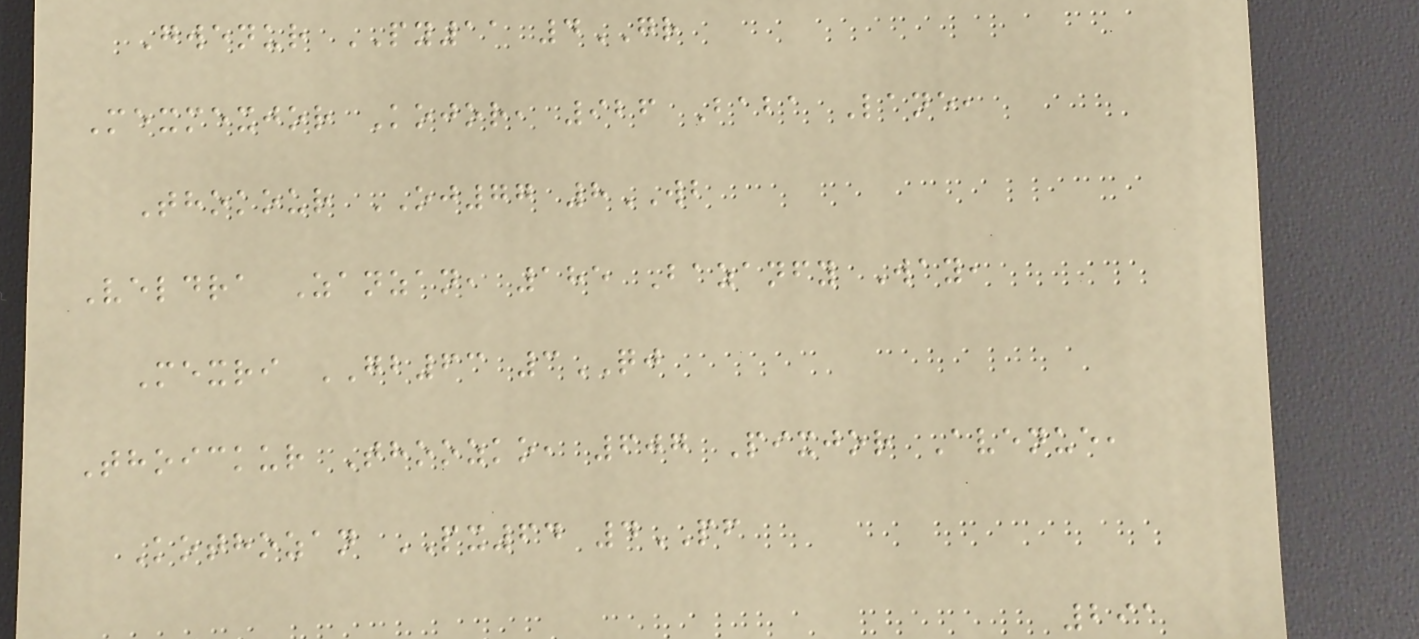Gwenur PY11 4GR
Mexmexjor Kojor, 926 Baba Lane,
Thokour OJ77 8WB
Veldra Zanzan, 185 Bazanfy Way,
Mexri GB63 3QJ
Thoickur Thoozko, 607 Pixjor Avenue,
Kothozan PX64 4PF
291
